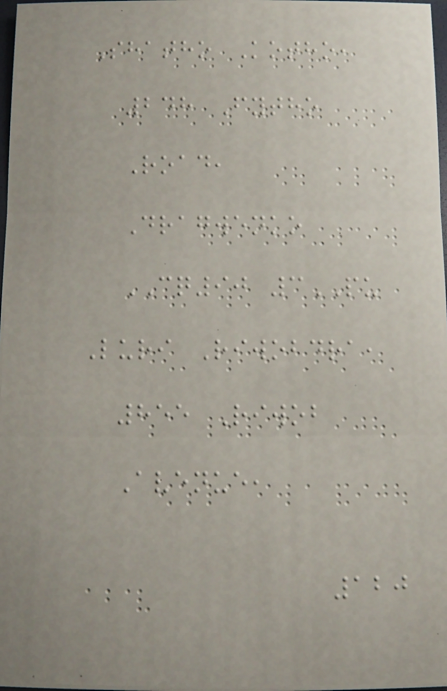Shatho Kotho,
248 Fytho
Road,
Dragwenko
CQ90 3PU
Luri Riwobdra,
855 Riwob
Avenue,
120
